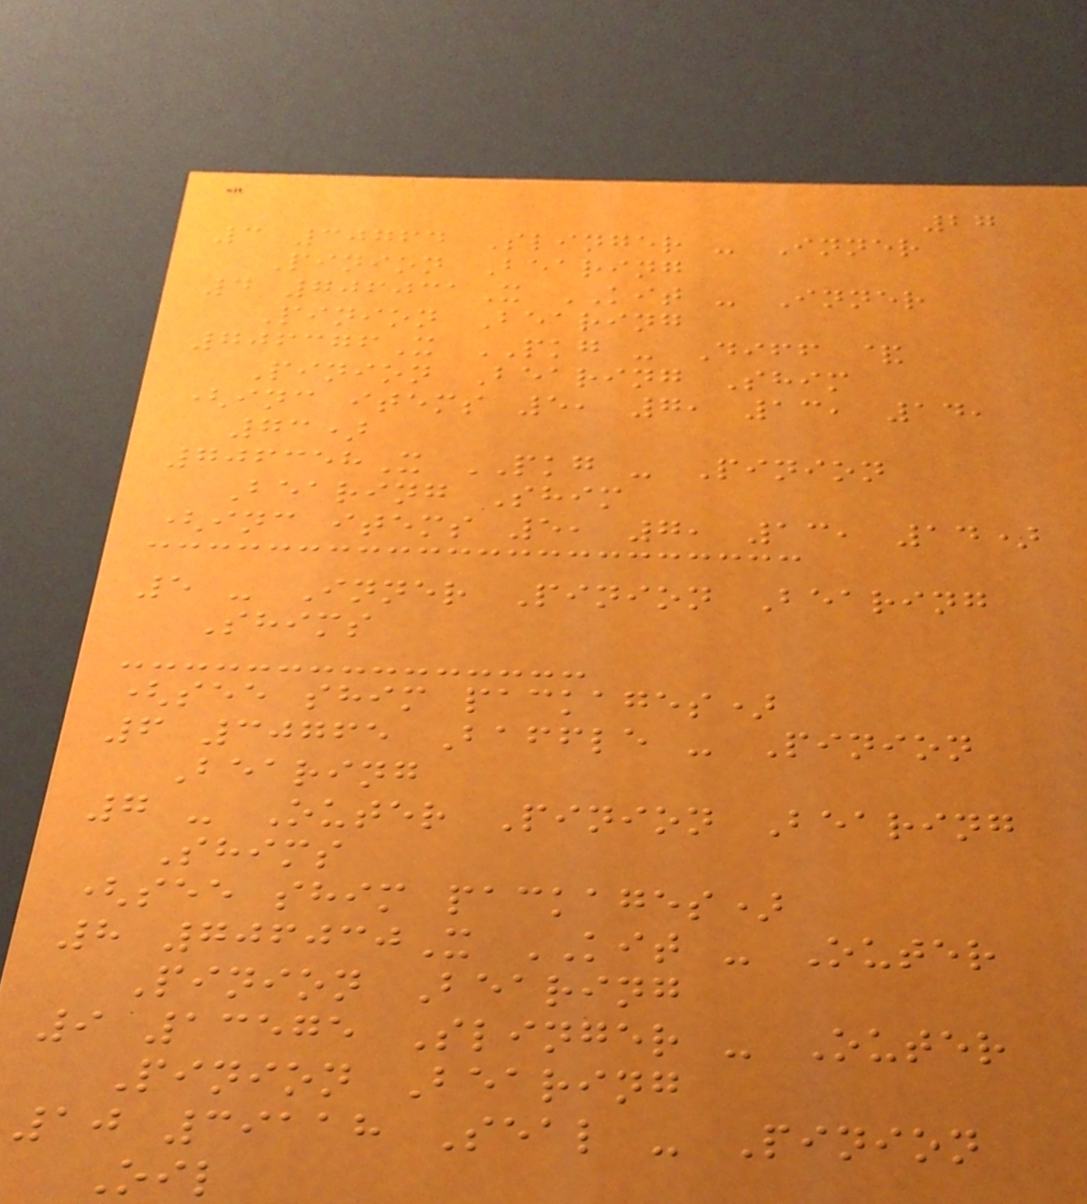27
3 30764 Slinger - Inner
Pinion Bearing
4 706031X KIT - Inner
Pinion Bearing
706376X PKG - Diff &
Pinion Bearing Shim
(inc items 5, 7, 13, 14,
73)
706358X PKG - Pinion
Bearing Shim
(inc items 5, 7, 13, 14)
5 - Inner Pinion Bearing
Shims
(see shim packages)
6 30765 Baffle - Pinion
Bearing
7 - Outer Pinion Bearing
Shims
(see shim packages)
8 706030X KIT - Outer
Pinion Bearing
9 13575 Slinger - Outer
Pinion Bearing
10 39118 Seal - Pinion
Oil
